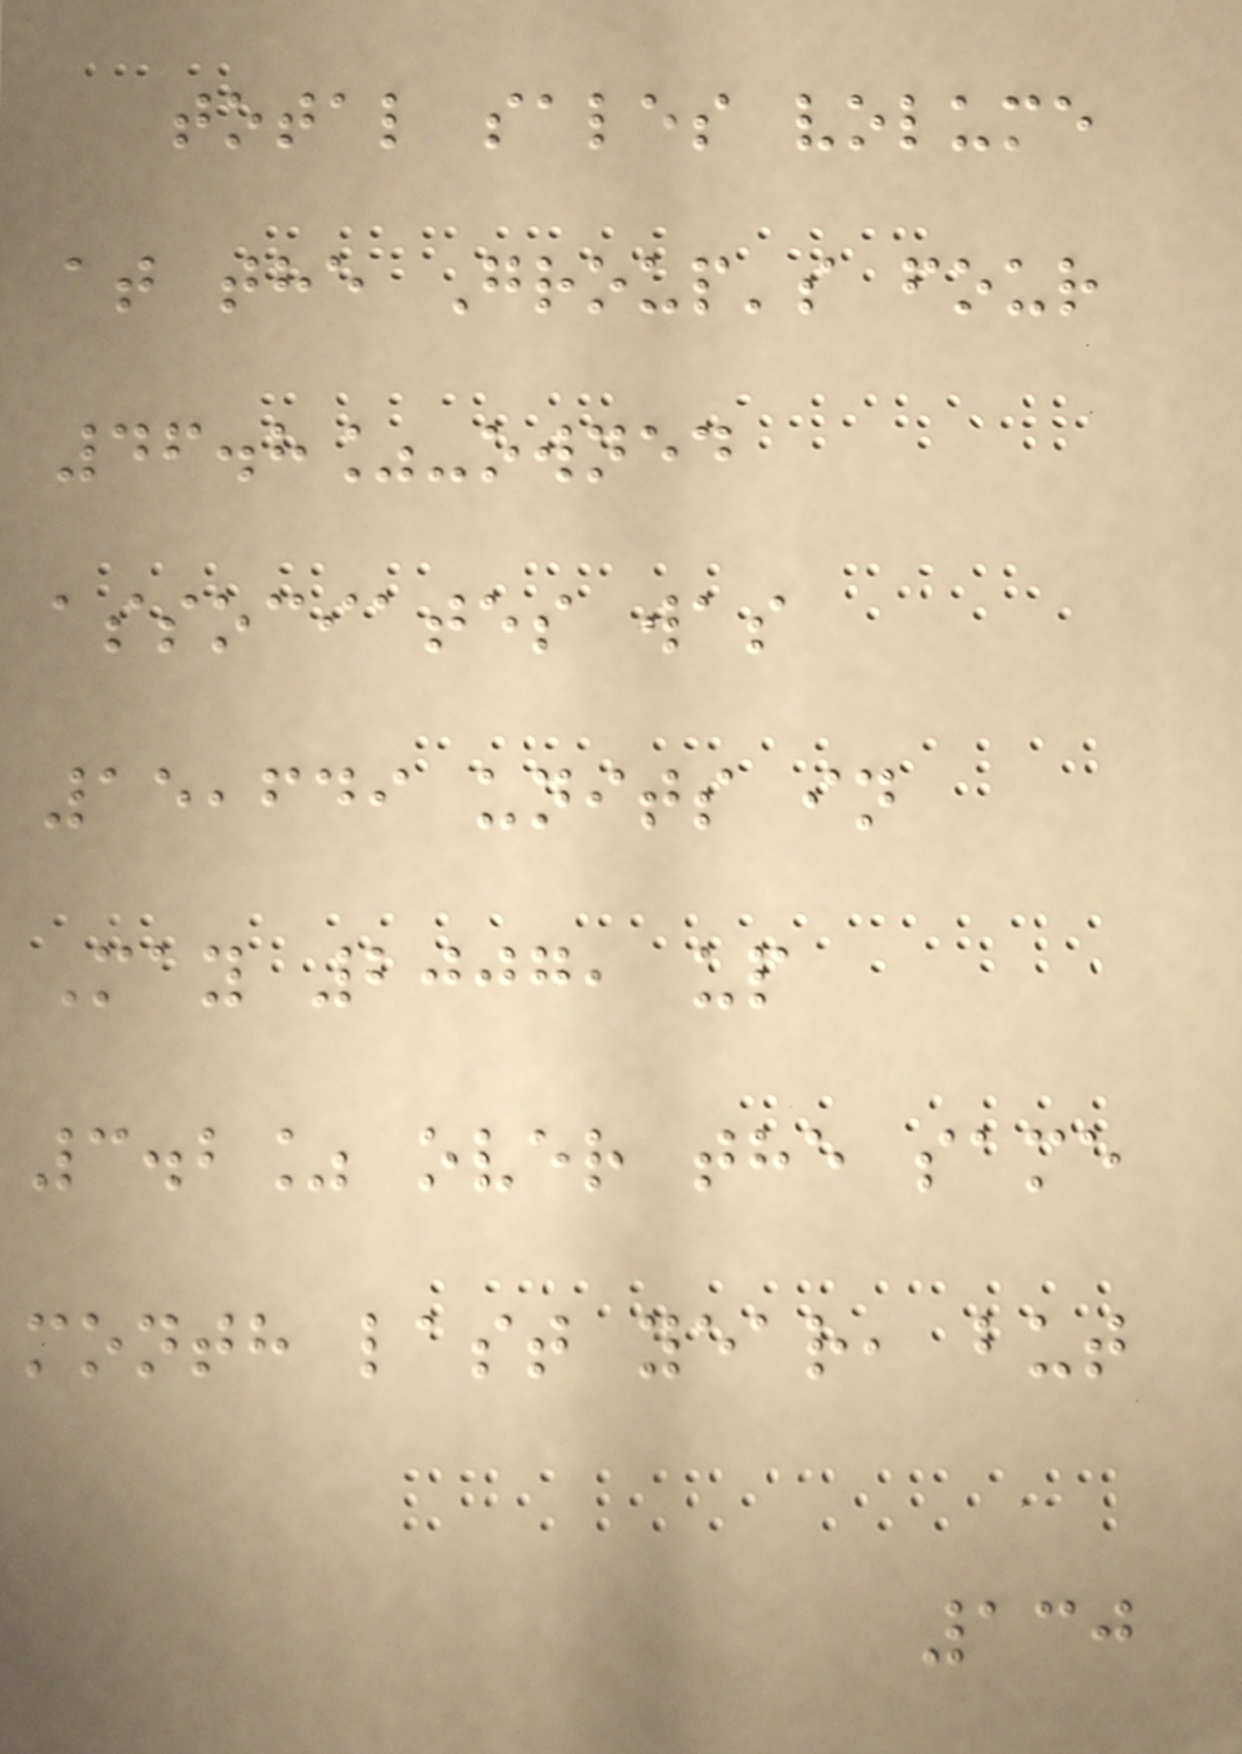total sales volume
at the Group's four
46.8%-owned
associates was
15,649 units in
May 2007, up
3.2% over the same
month last year, but
130
